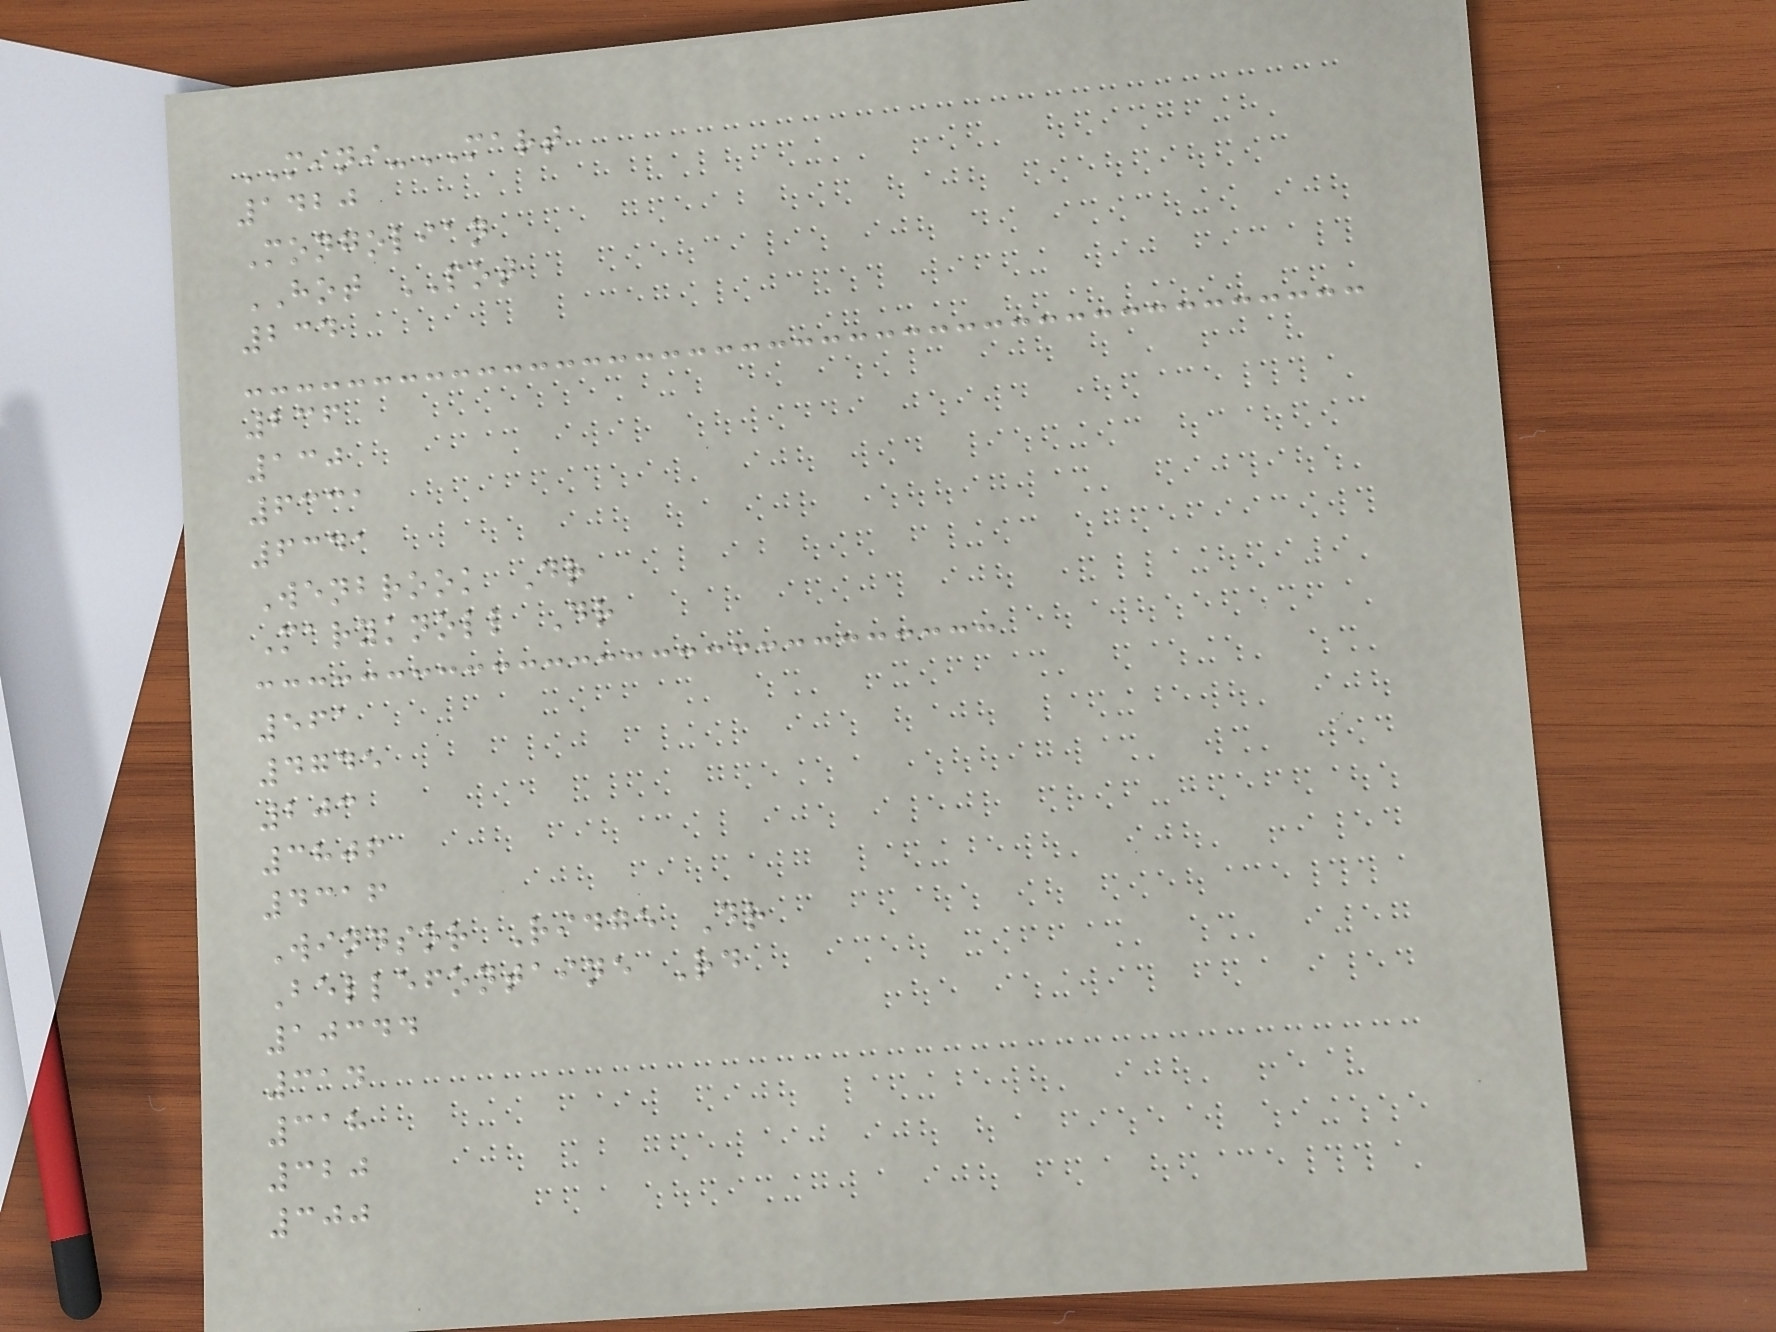MINI-MART
1420
Mongolian
HOT POT
234
236
130
6331
6341
Wenbrook Dr
Maryknoll Dr
561
4745
203
3806
4316
Windsor Ridge Dr
Bellefontaine Rd
10344
314
318
320
300
